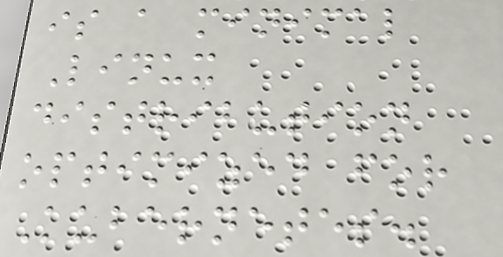is a minimal
Linux
distribution
optimized for
Kubernetes.
